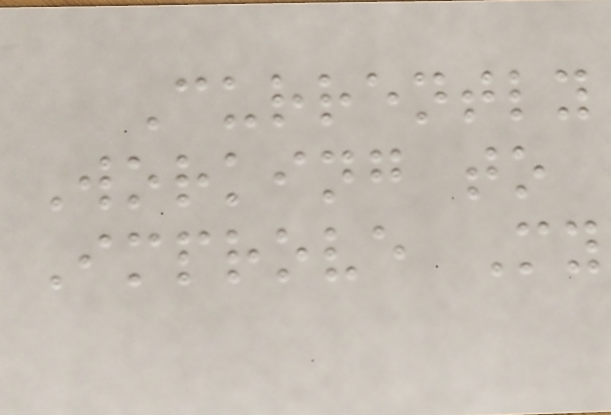Currently
Working to
Improve My
